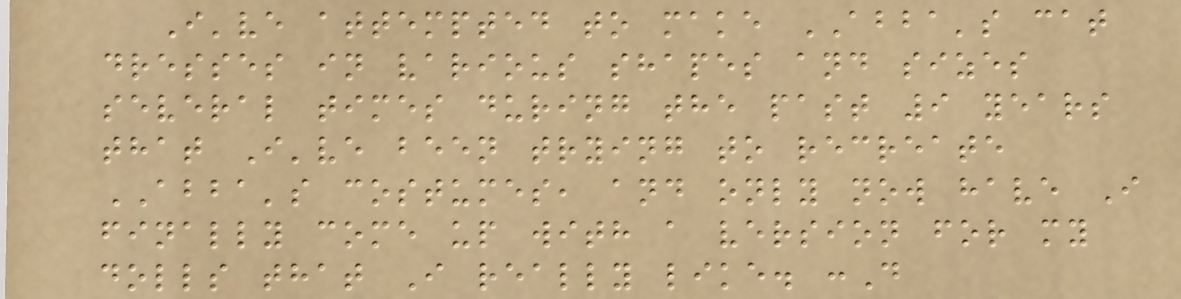I've attempted to make ABBA's cat
dresses in various shapes and sizes
several times during the past 9 years
that I've been trying to recreate
ABBA's costumes, and only now have I
finally come up with a version for my
dolls that I really like. :D
